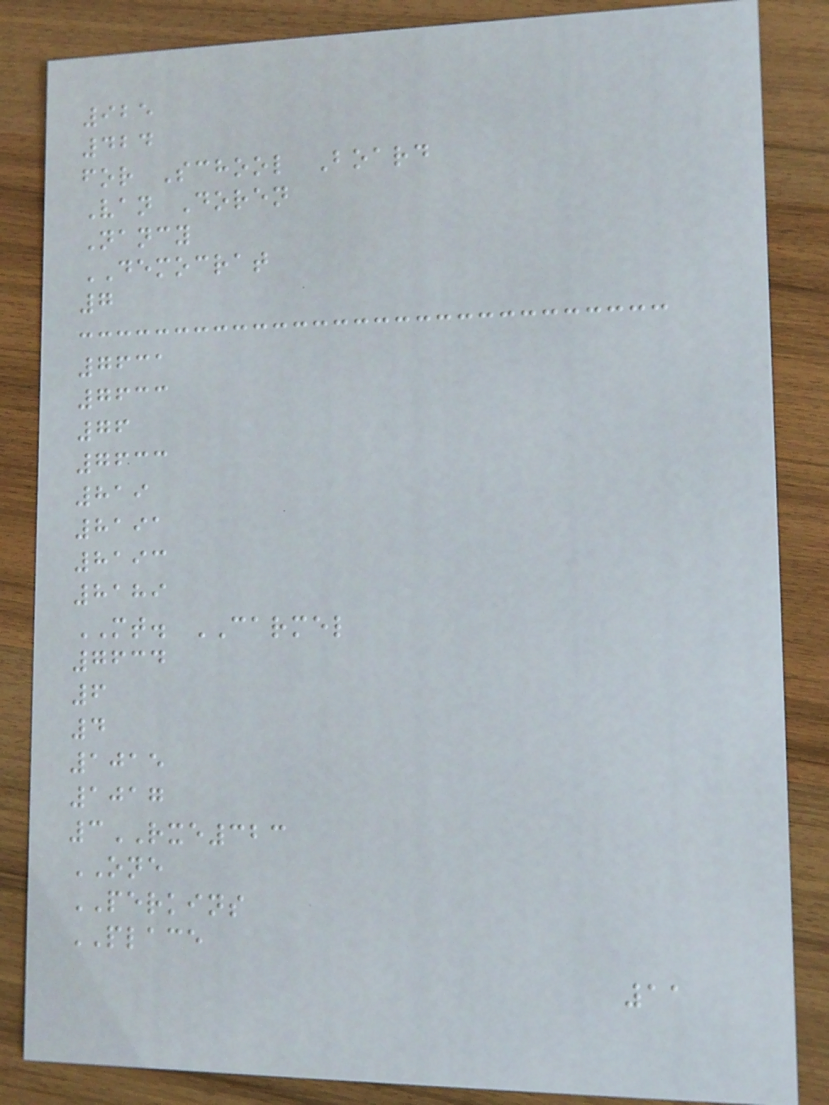925
424
for School Board
Van Doren
Nancy
DEMOCRAT
7
7631
7633
76
7633
819
8191
8193
8189
MT. CARMEL
7634
6
4
1015
1017
3RXE323
ONE
PERKINS
PLACE
11
